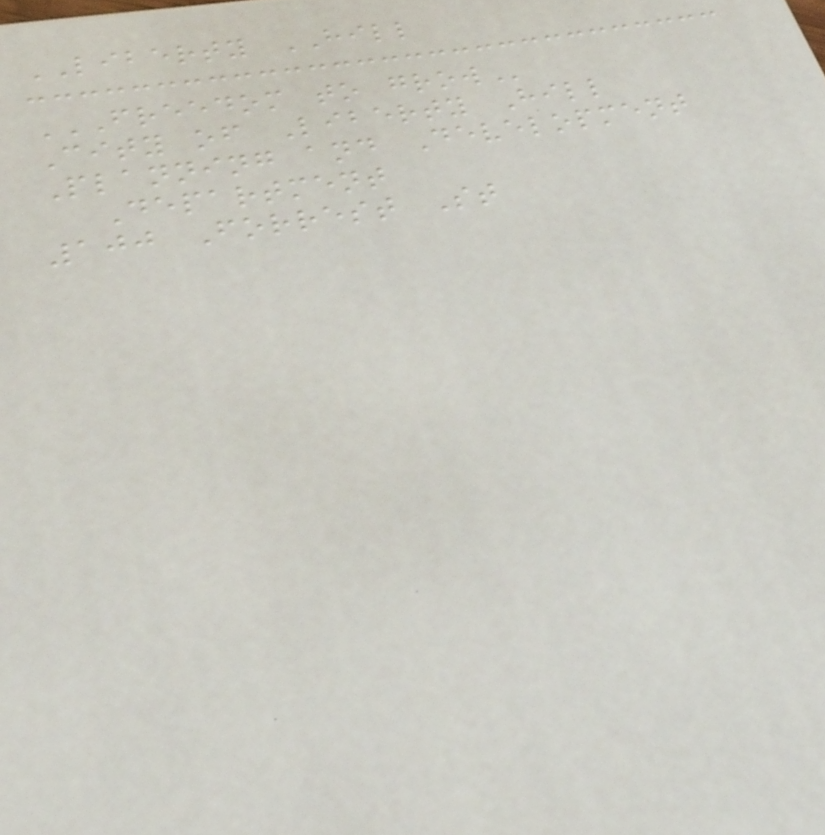LIBERTY HILL
FREEDOM TO GROW
City of Liberty Hill
Planning and Development
Department
100 Forrest St
